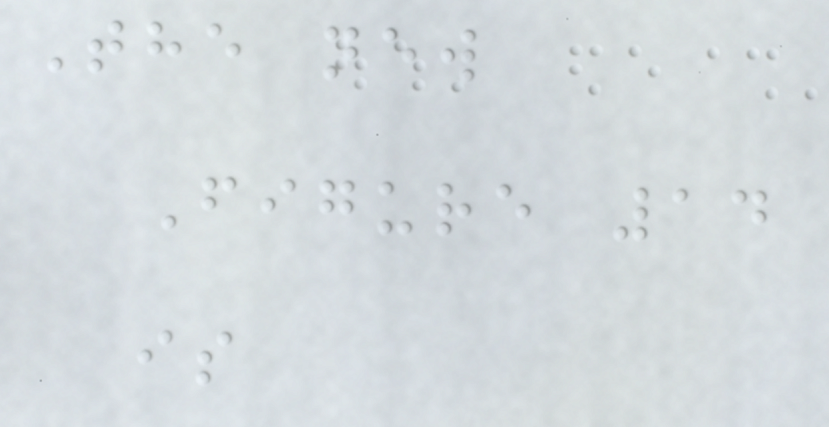The new
Figure 14
is
